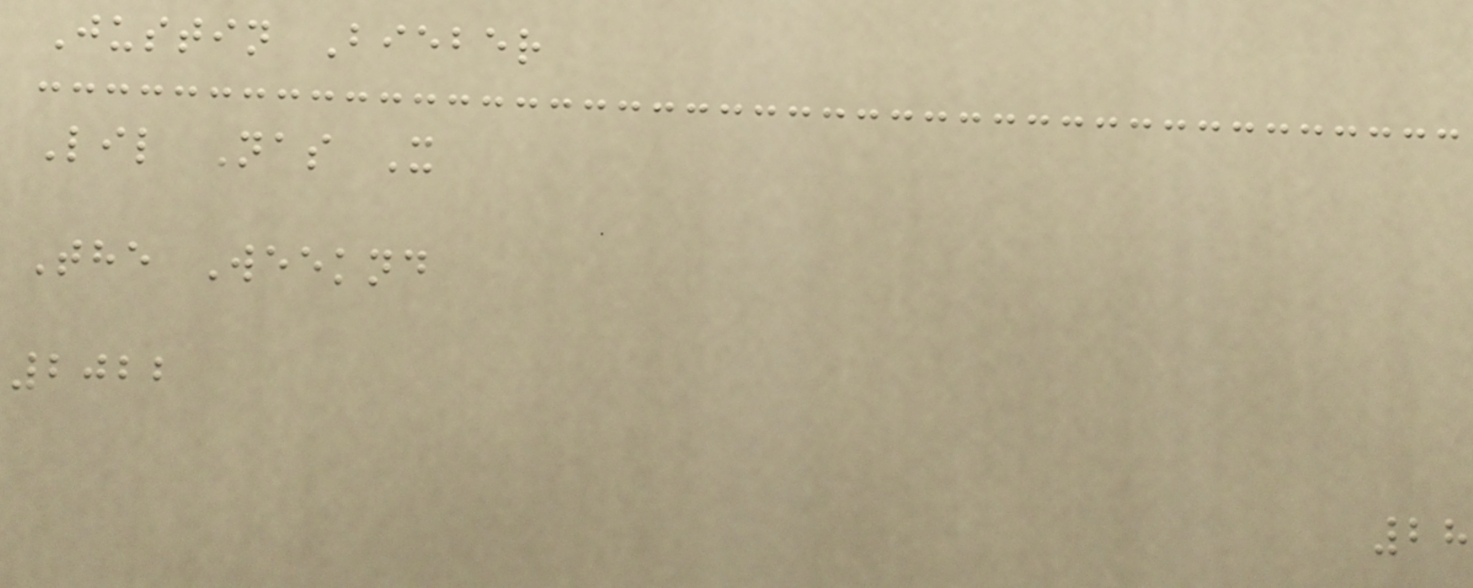Justin Bieber
Lil Nas X
The Weeknd
2022
28
